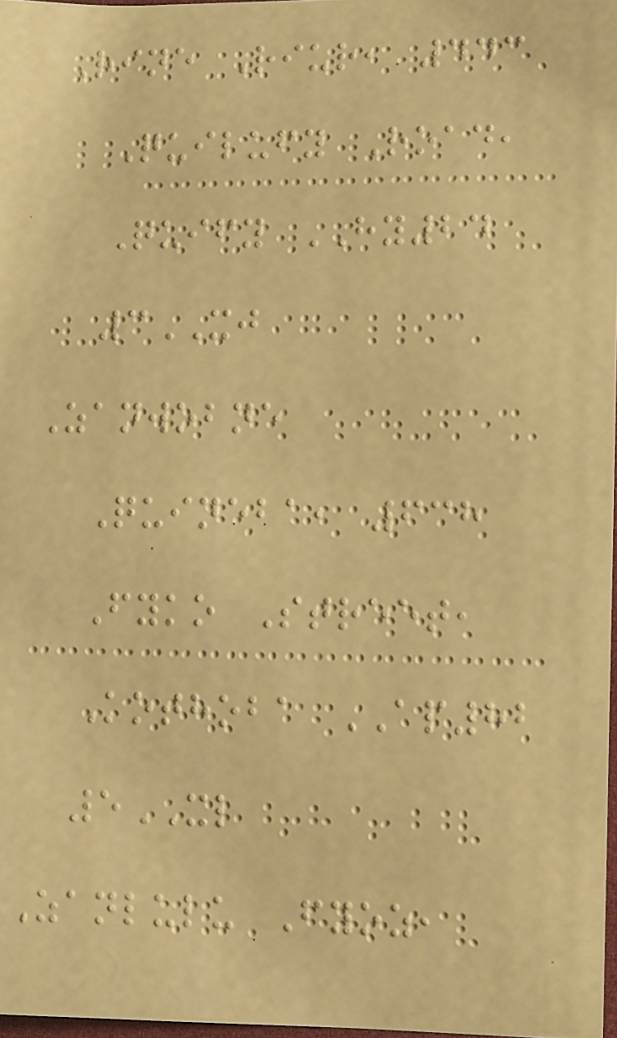Rine Riur, 443
Quilufy Road,
Quify HY24
3XJ
Zanwobne
Quineba, 638
Fyko Street,
Kothoba AP82
5XL
Zanlulu Fyoz,
